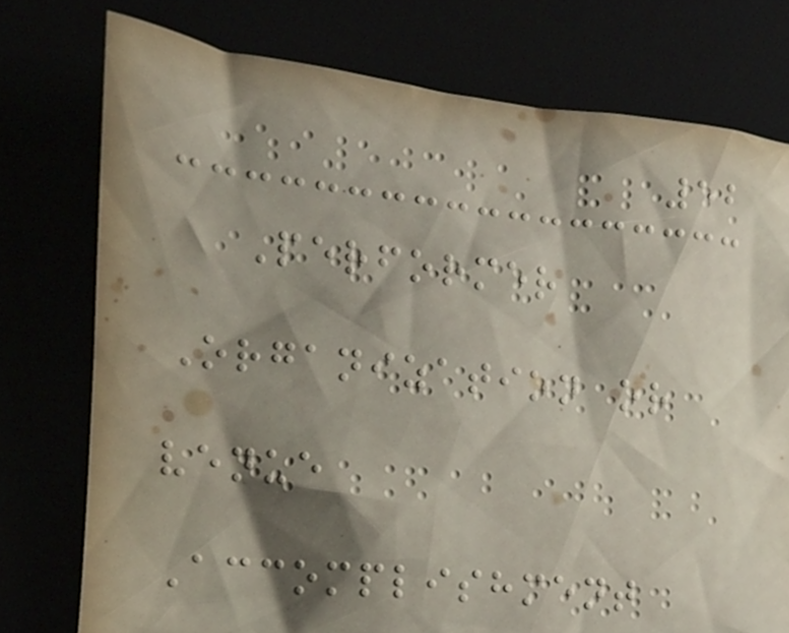52
Performer
Organization or
venue
Accomplishment
